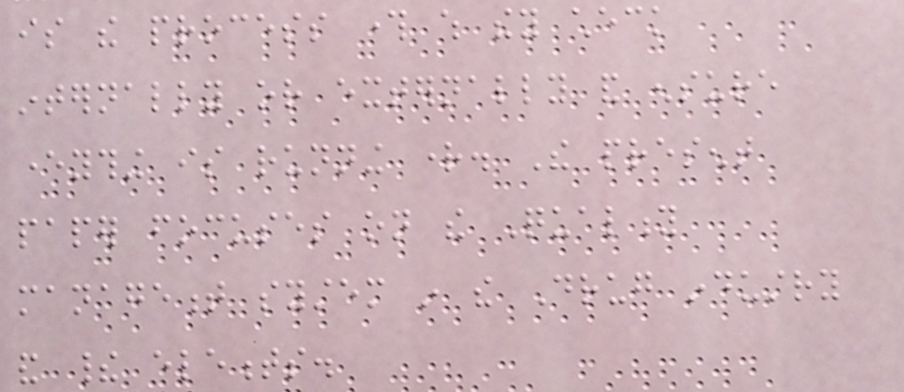is the process through which they check
internally or externally and ensure
everything is running right. The present
paper focuses on the Quality
management system in the Drug industry
and their elements.
